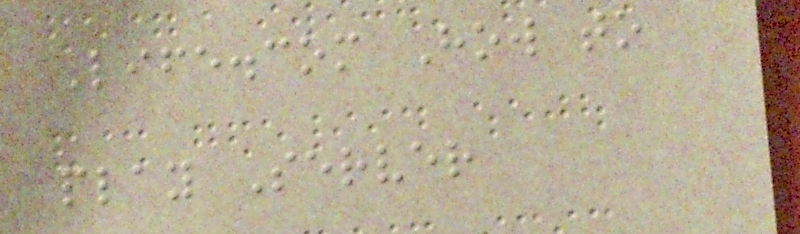Life.com How to
play Server
